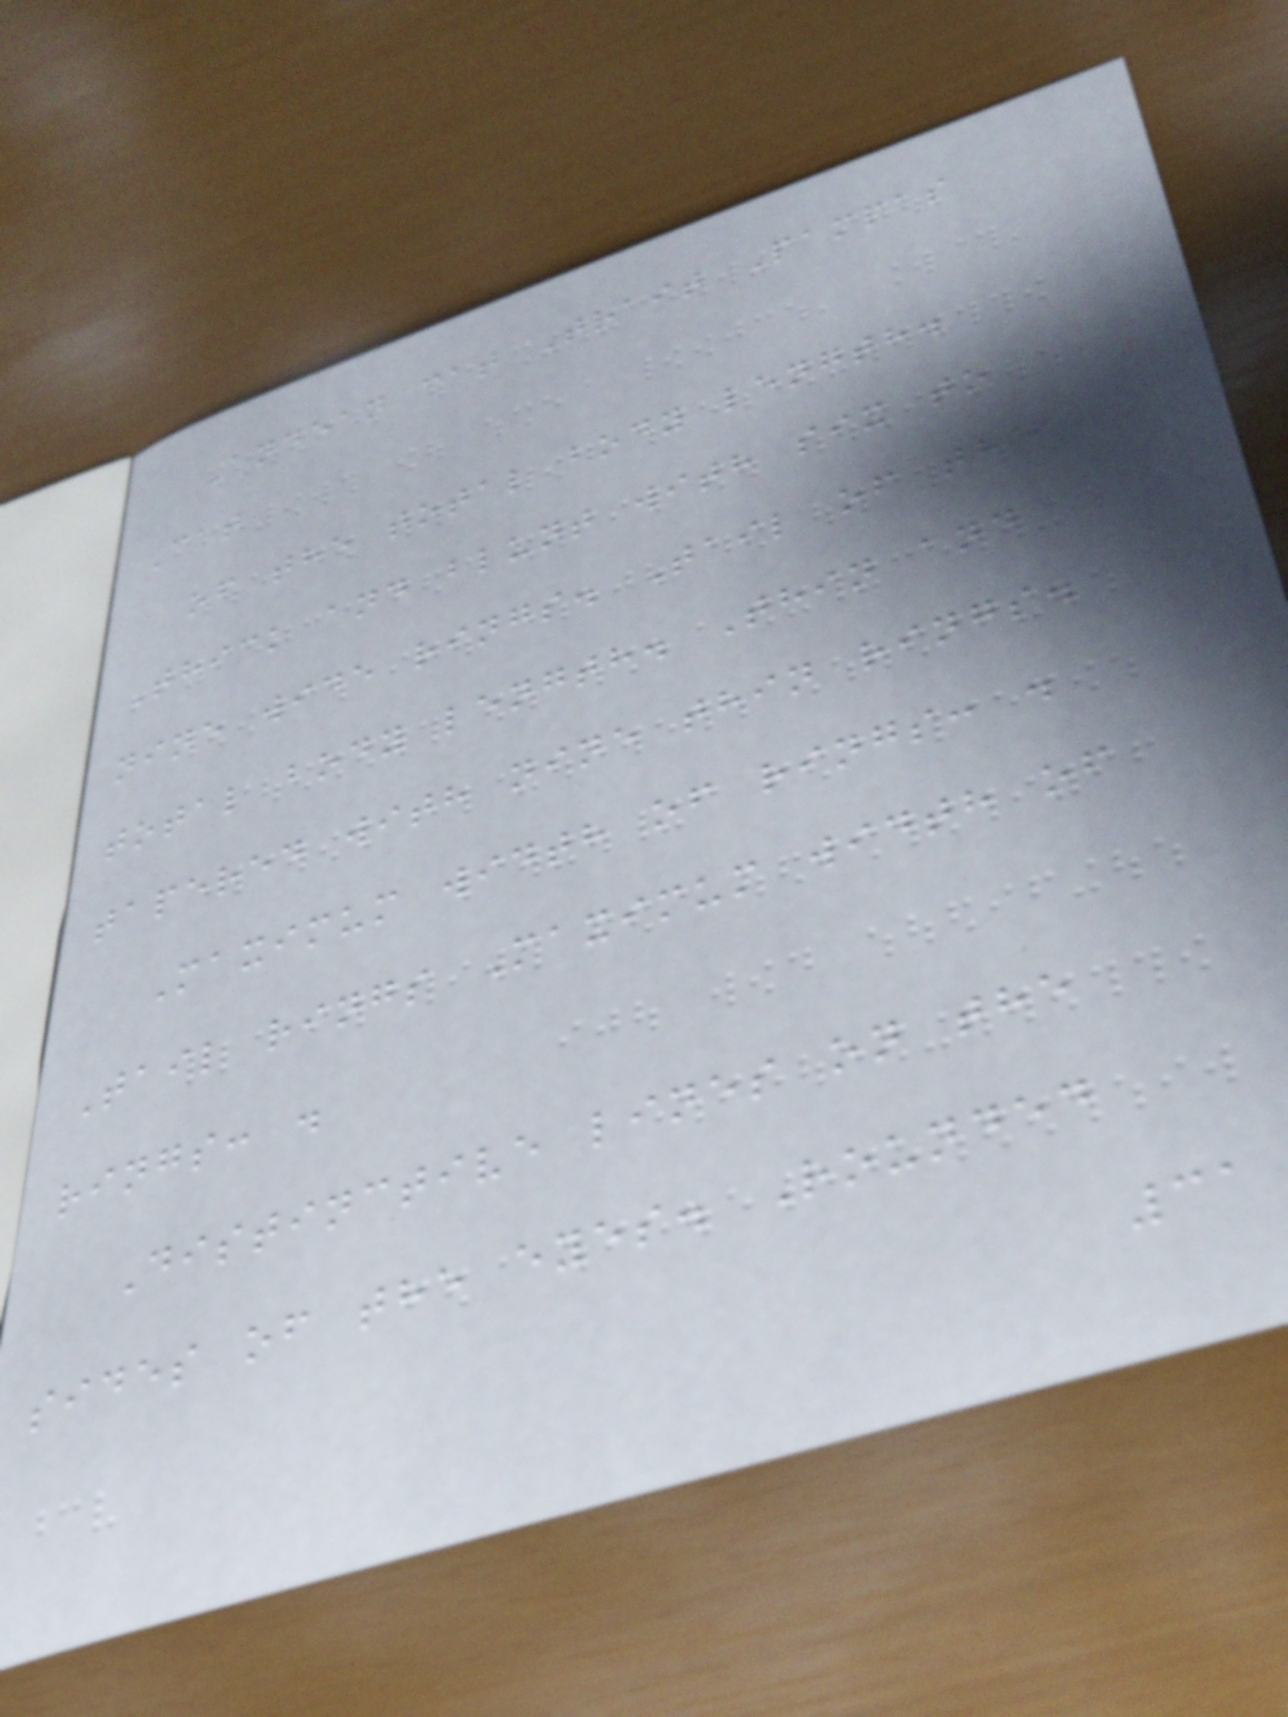Andean cat Trait Pampas
Cat
of the total body length.
Thick and blunt with six to
nine wide rings. Tail of the
total body length. Thin and
tapered with nine thin rings.
Maximum width of rings: .
Tail rings Maximum width of
rings: .
Distinctive lines on the
sides of the eyes. Rounded
31
